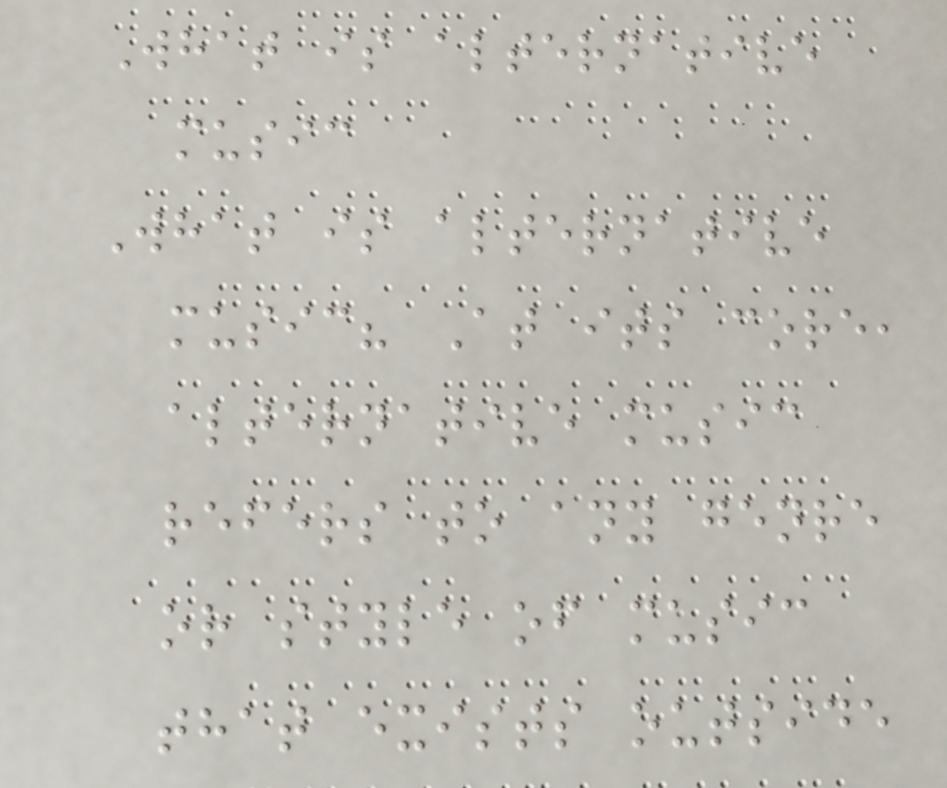What is alternative
music
What is alternative
music? At its core,
alternative music
refers to any genre
or style of music
that exists outside
